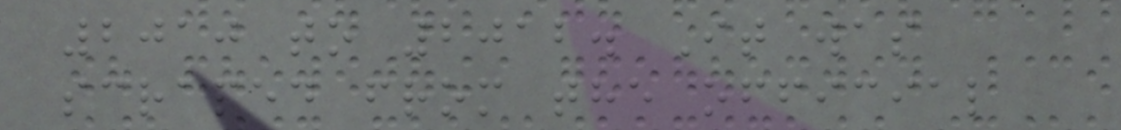2010 to 2012. It was
scraped from the official
